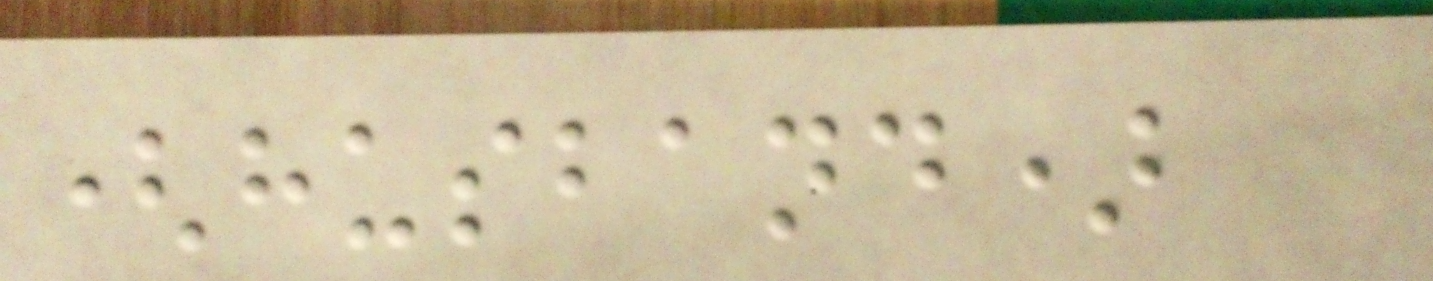(husband)
